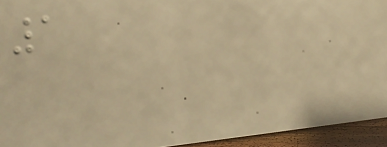1
